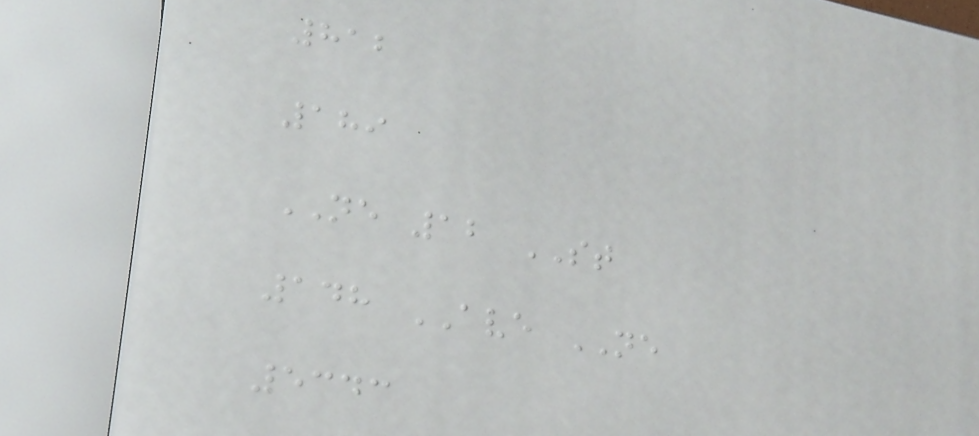812
189
NE 12 ST
148 AVE NE
5343
